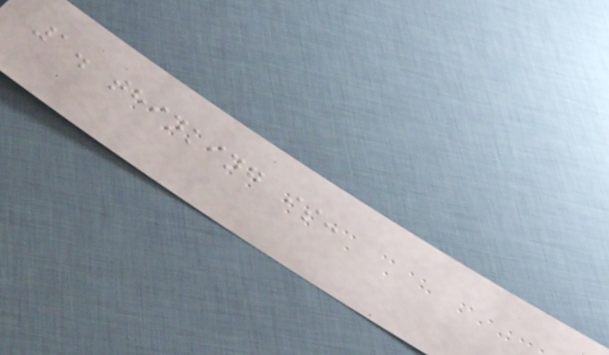1. thinking is:
